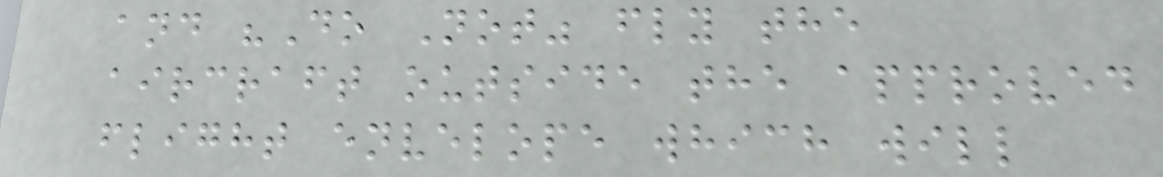and "Do Not" fly the
aircraft outside the approved
flight envelope which will
